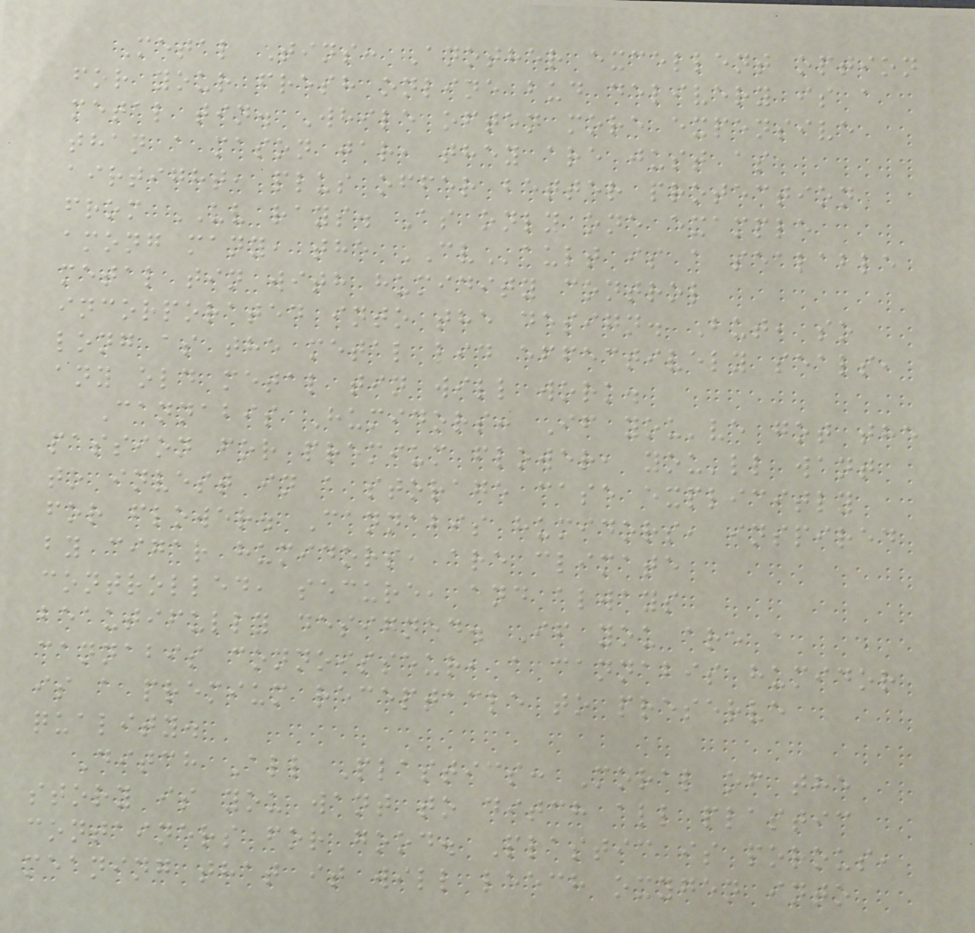Metal Tins: Another excellent option
for your fresh online bud delivery is a
metal tin. While often more expensive
than a mason jar, they are just as
airtight, plus offer better protection
from UV rays. As only one example
among many, the CVault is a sealable
metal tin with humidity control
incorporated into the design. But, so
long as the metal lid effectively seals,
any old metal tin will work.
Cannabis Humidors: If you've got the
passion for premium flower, you'll want
to invest in a storage case explicitly
for flower. Cannabis humidors, inspired
by cigar humidors, are climate
controlled, secure, and always
beautifully designed. If you are a
cannabis connoisseur, a cannabis humidor
is a premium receptacle to preserve
quality.
Ditch All Plastics: Moral of the
story is you want to ditch all plastic
containers for good. Plastic is porous,
meaning that it will leech oxygen into
